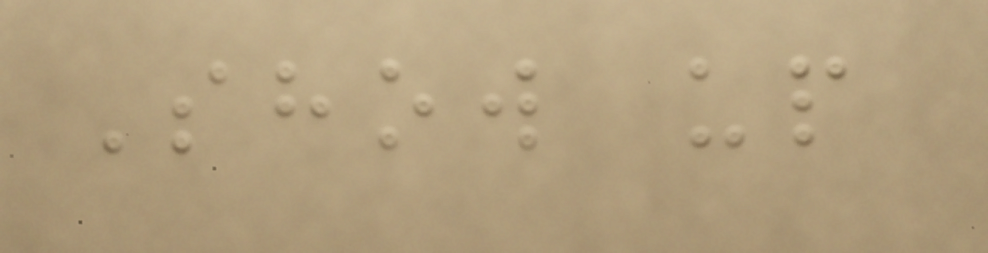Show up
